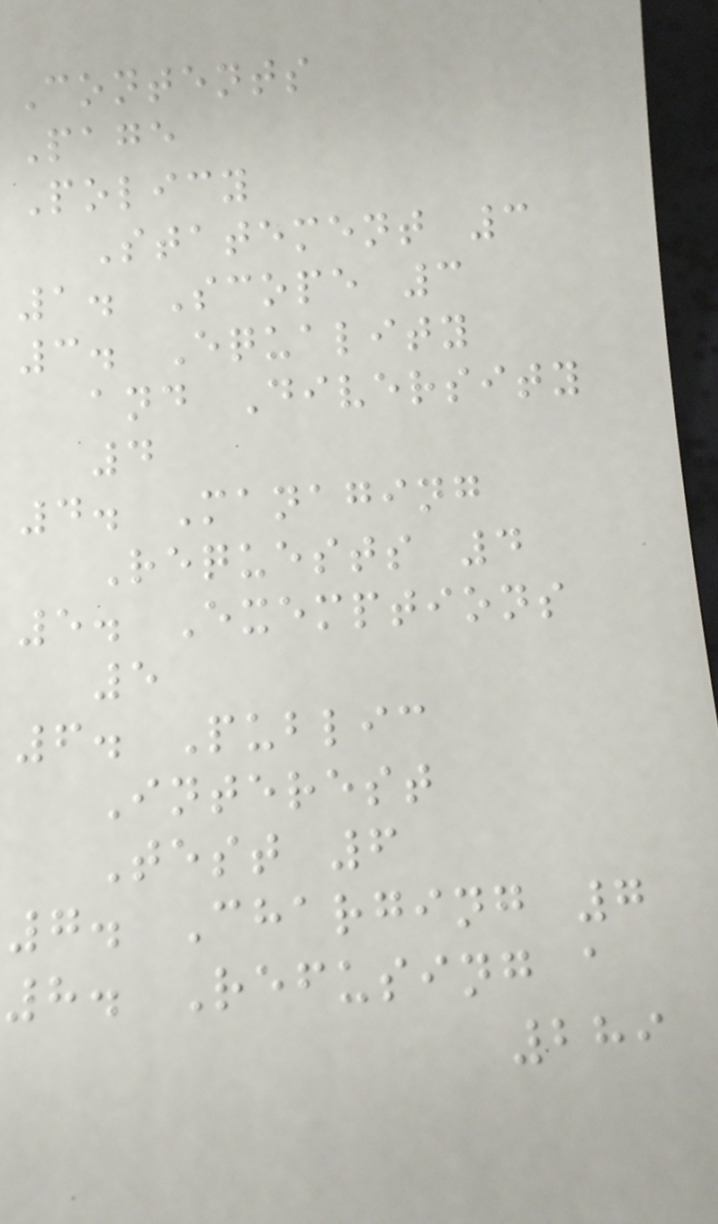Contents
Page
Policy
Statement 3
1. Scope 3
3. Equality
and Diversity
4
4. Managing
Requests 4
5. Exemptions
5
6. Public
Interest
Test 6
7. Charging 7
8. Refusing a
289
